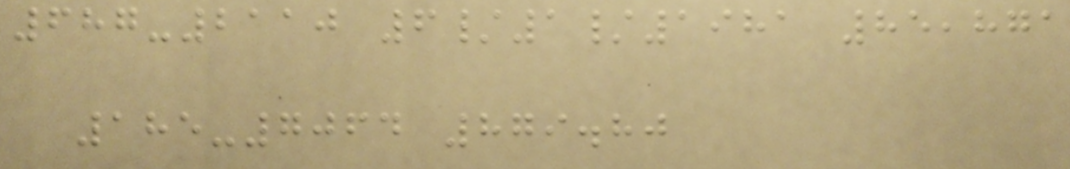687-2110 6/1/1981 85,871
185-7064 879.80
